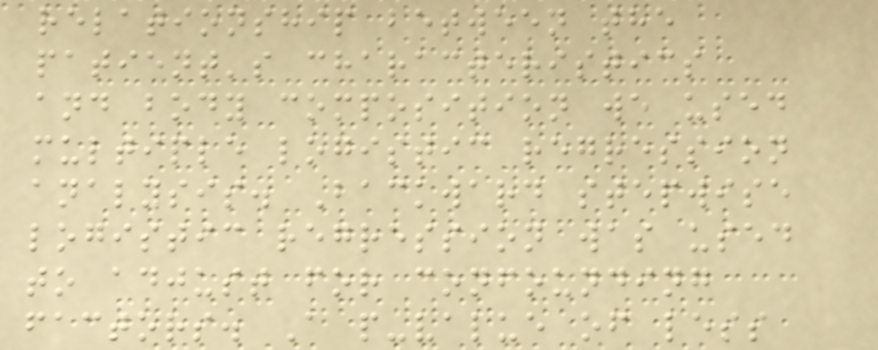relationship between the
patient's characteristics
and body composition we used
multiple logistic regression
analysis. Backward stepwise
logistic regression was used
to adjust for confounding
factors. A p-value of less
